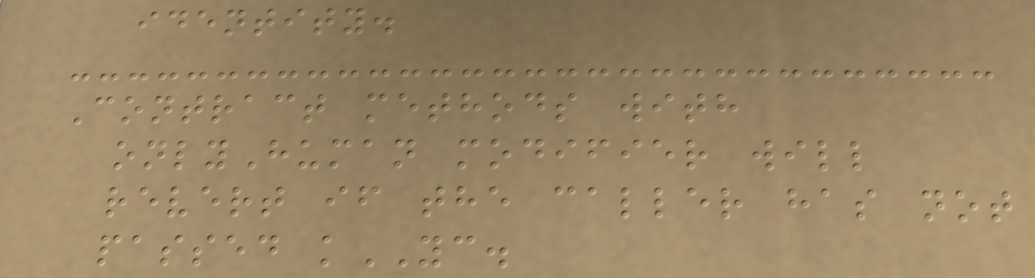identity.
Contract methods with
onlyHuman modifier will
revert if the caller has not
passed kYC.
